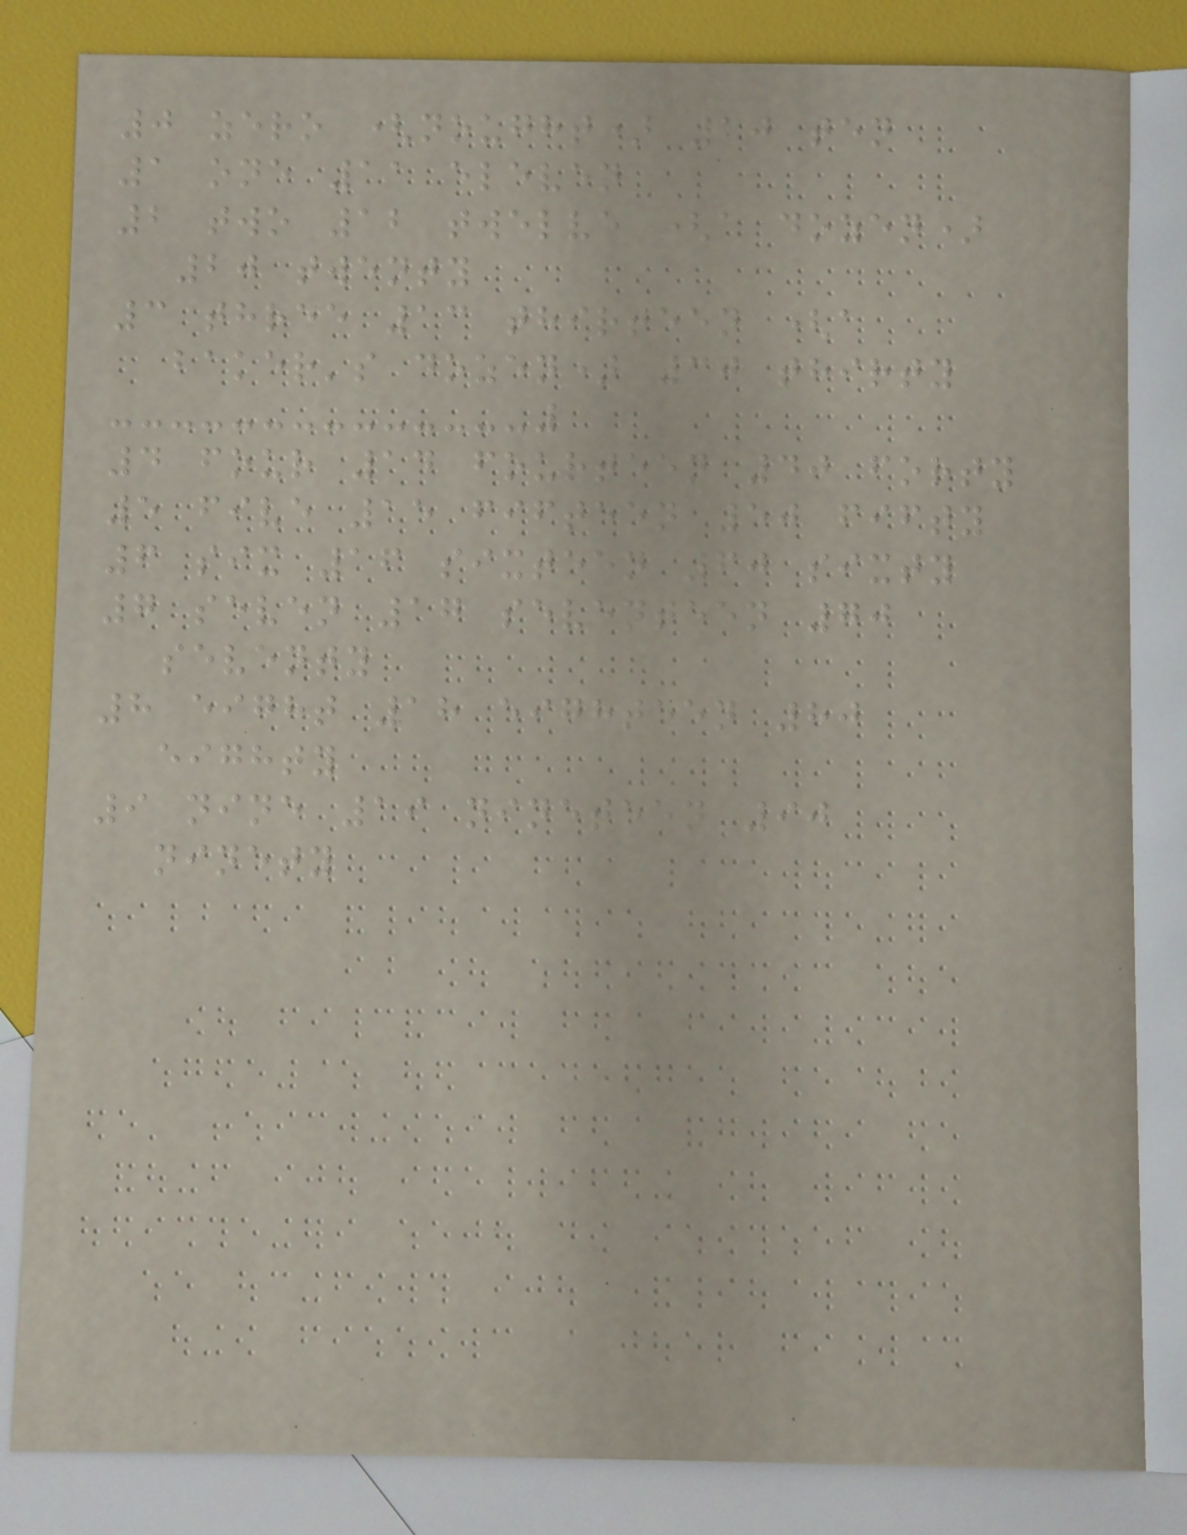0 zero (nought) 10 ten
1 one 11 eleven
2 two 12 twelve (a dozen)
20 twenty
3 three 13 thirteen (a
baker's dozen) 30 thirty
4 four 14 fourteen 40 forty
5 five 15 fifteen 50 fifty
6 six 16 sixteen 60 sixty
7 seven 17 seventeen 70
seventy
8 eight 18 eighteen 80
eighty
9 nine 19 nineteen 90
ninety
